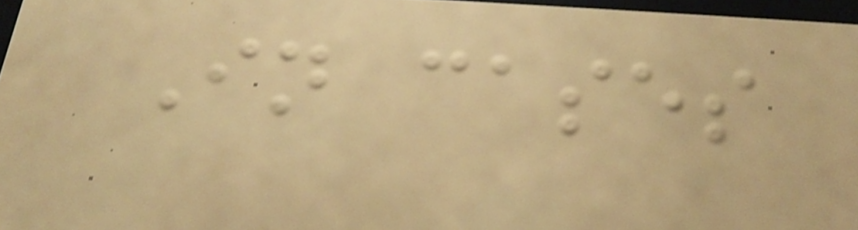In cases
